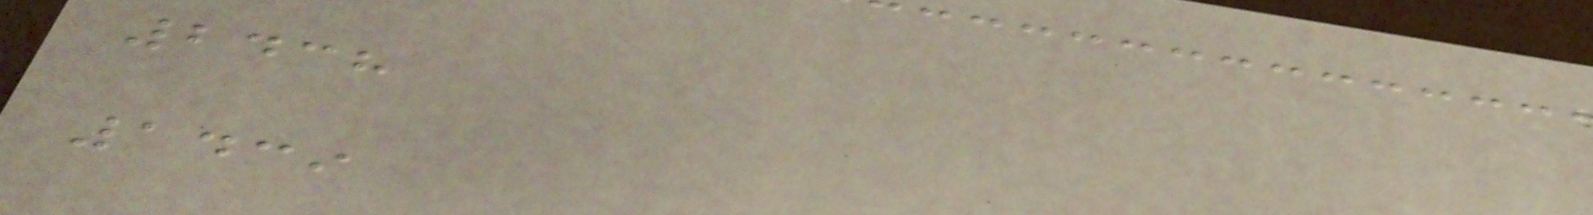2438
1439
